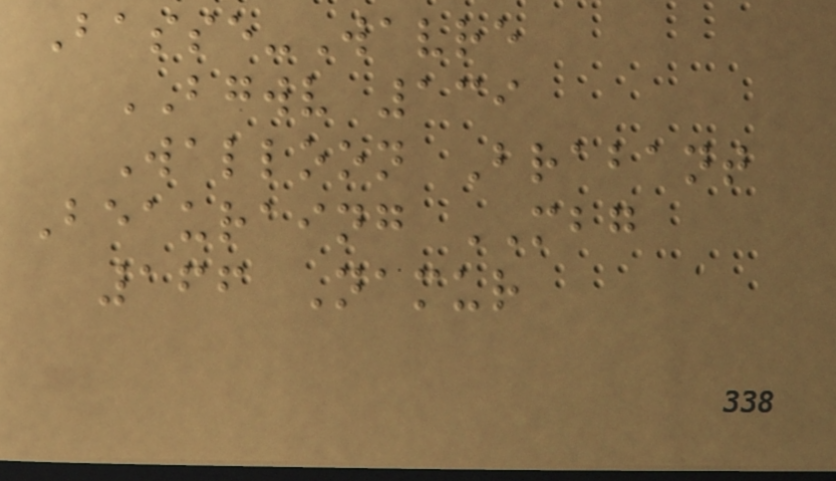Basse-Wavre
BGWV 139
Walloon Brabant
Beauraing MBG
166 Namur
